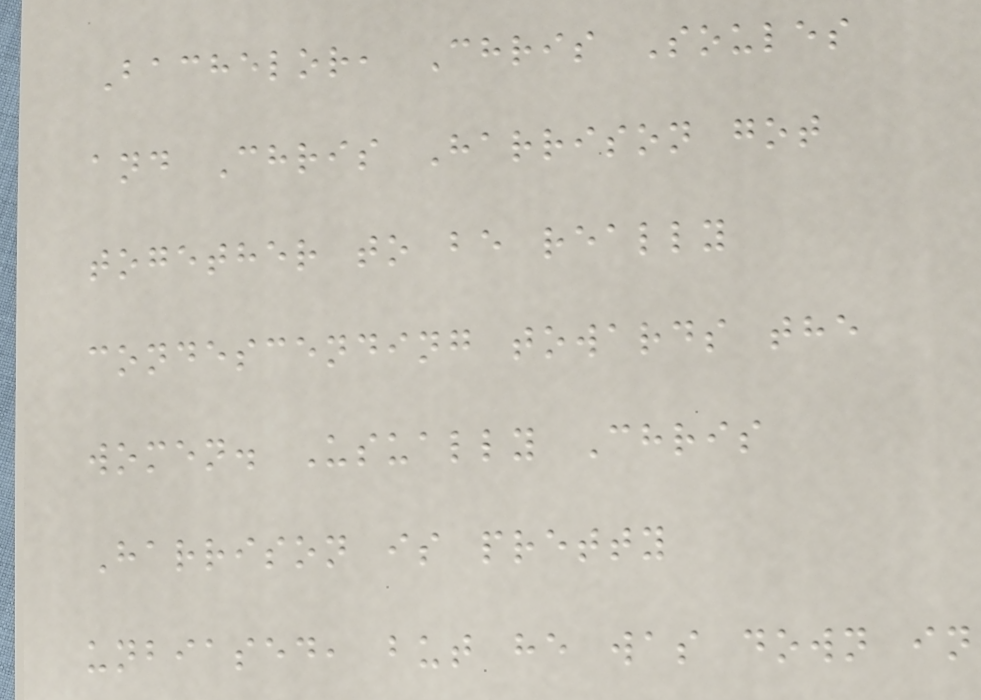Bachelor, Chris Soules
and Chris Harrison got
together to be really
condescending towards the
women. Usually Chris
Harrison is pretty
unbiased, but he was down in
